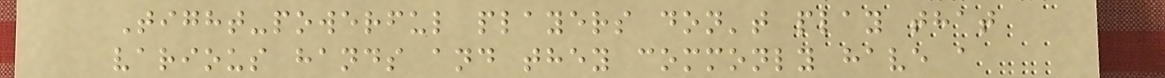Tight-powerful players don't play that
various hands and they commonly have a
